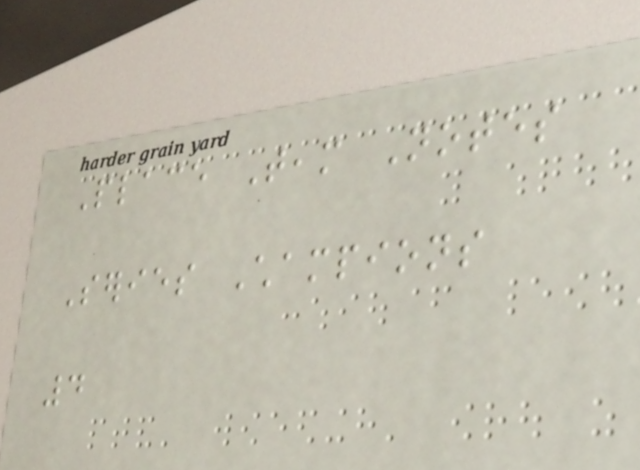Place Team Notes
Series Champions
4
